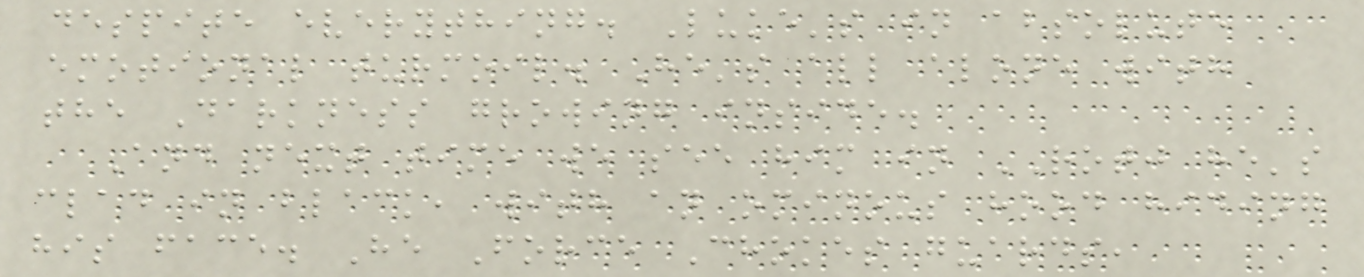despite everything. Luke's in absolute
emotional turmoil. He's all alone with
the Darkness growing inside.
And next time we see him in ROTJ he's
clad in black, with an ominous hood hiding
his face. He Force Chokes guards,
